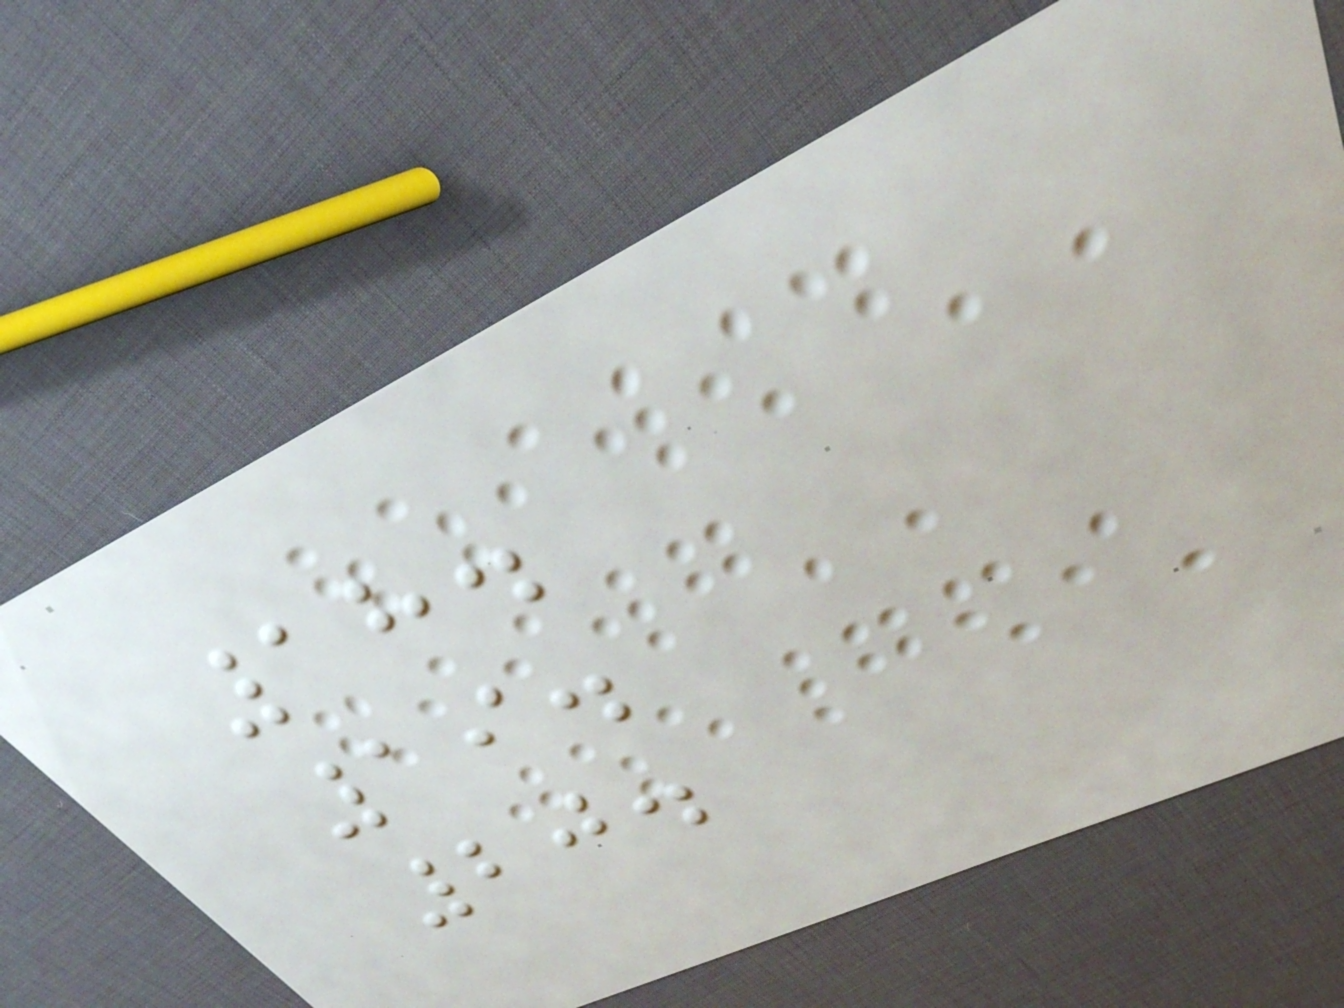18.
19.
20.
